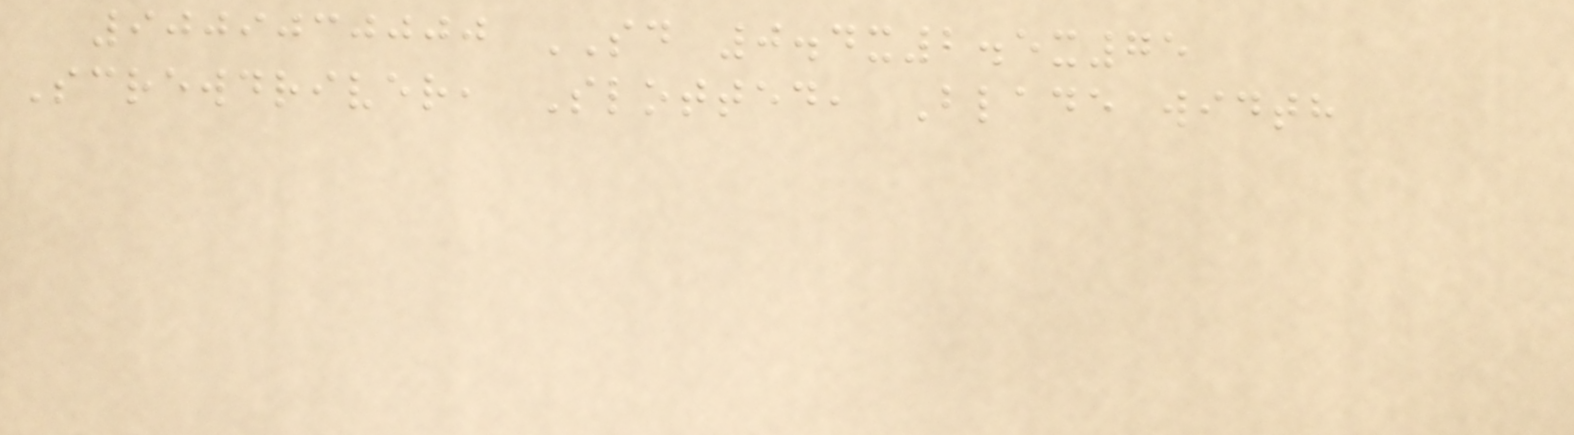9009030000 SD 0.4x2.5x75
Screwdriver, Slotted, Blade width
